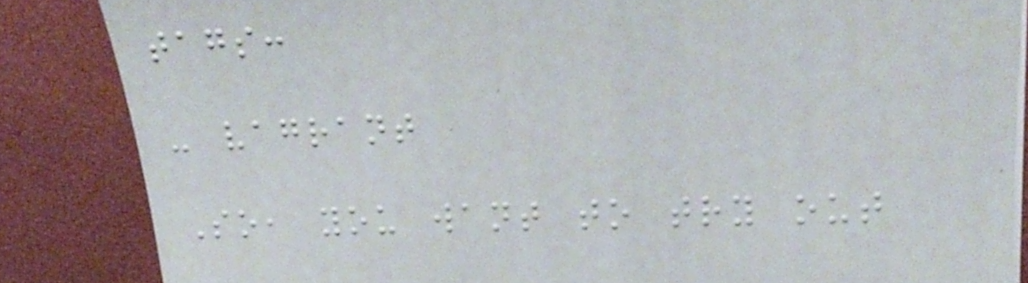tags:
- vagrant
So, you want to try out
